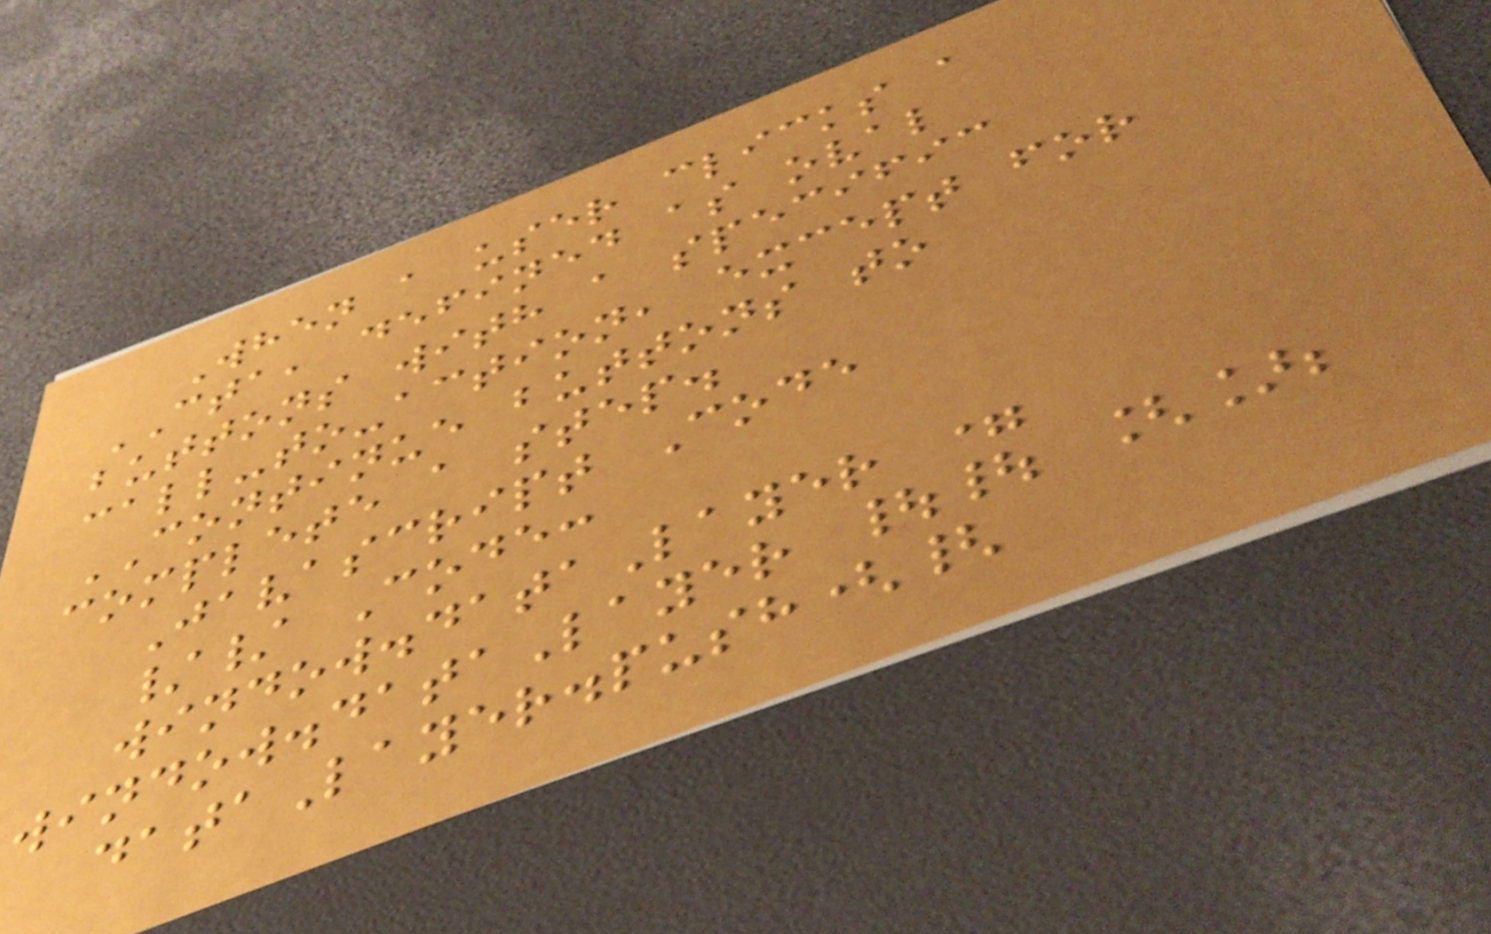When a user clicks a
CTA, defined as oval
buttons with a specific
call-to-action, except for
CONTINUE buttons to
complete a step.
Javascript Code
// Code:
window.dataLayer =
window.dataLayer || [];
dataLayer.push({
